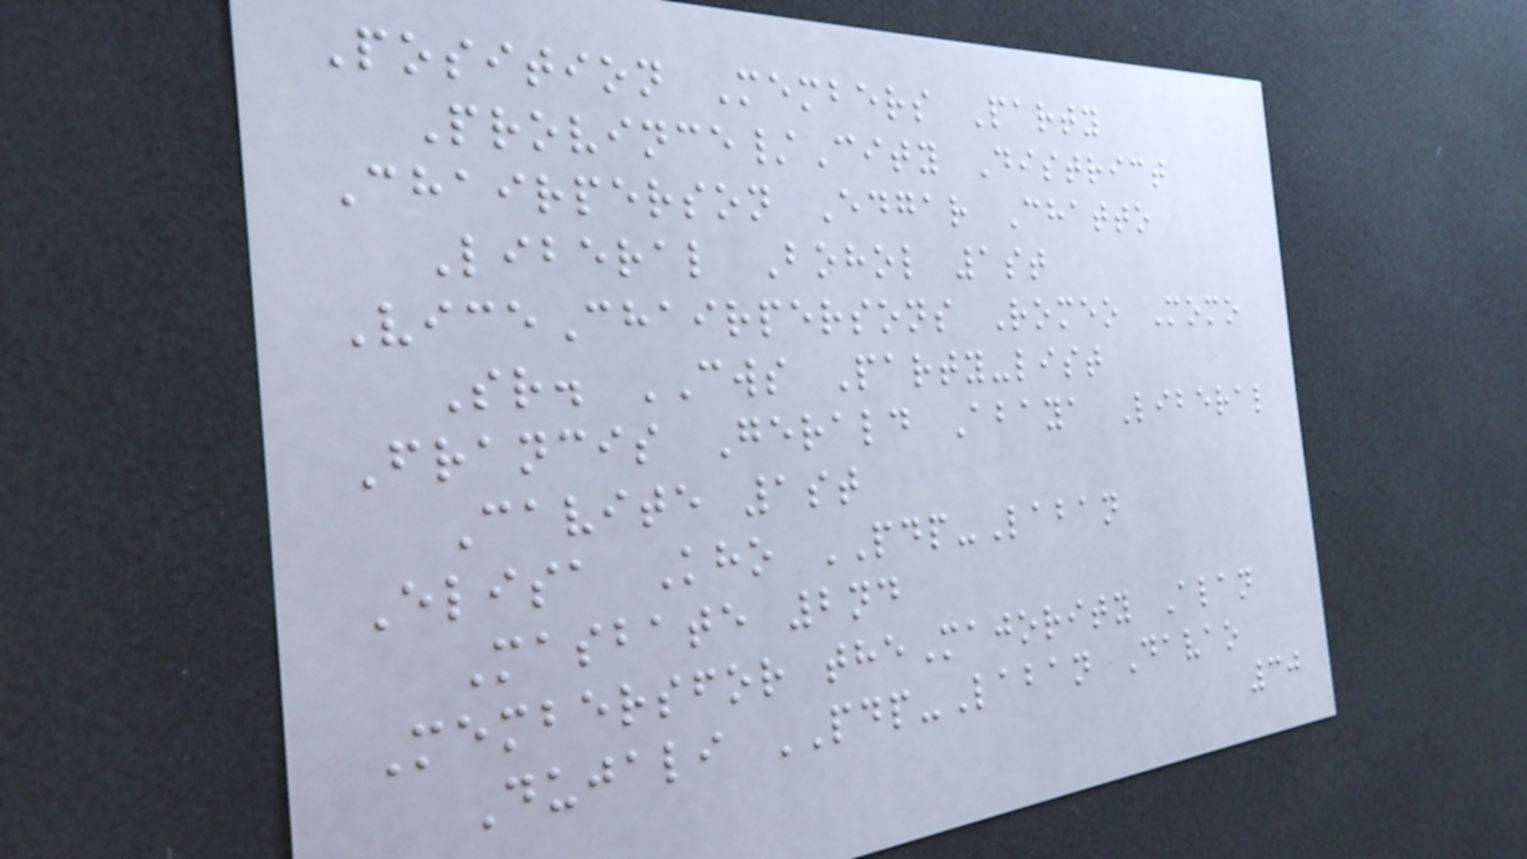Position Members Party
Province/City District
Chairperson Edgar Chatto
Liberal Bohol 1st
ViceChairpersons Romeo Momo
Sr. CWS Party-list
Francis Gerald Abaya Liberal
Cavite 1st
Elisa Kho PDP-Laban
Masbate 2nd
Membersfor theMajority Alan
Dujali PDP-Laban Davao
30
